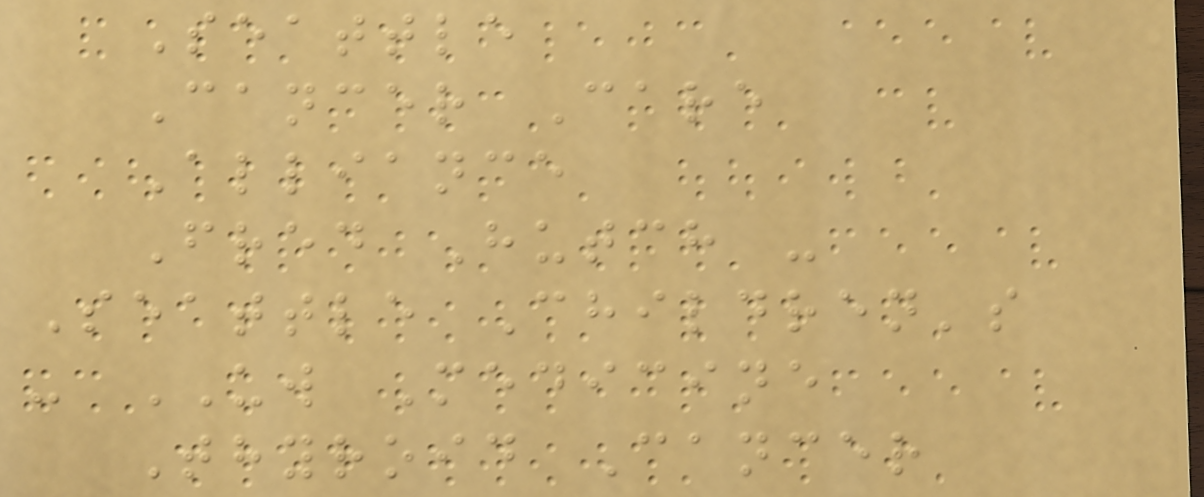Seattle
Cancer Care
Alliance
Fred Hutch -
Seattle Children's
- UW Medicine
Thyroid Cancer
